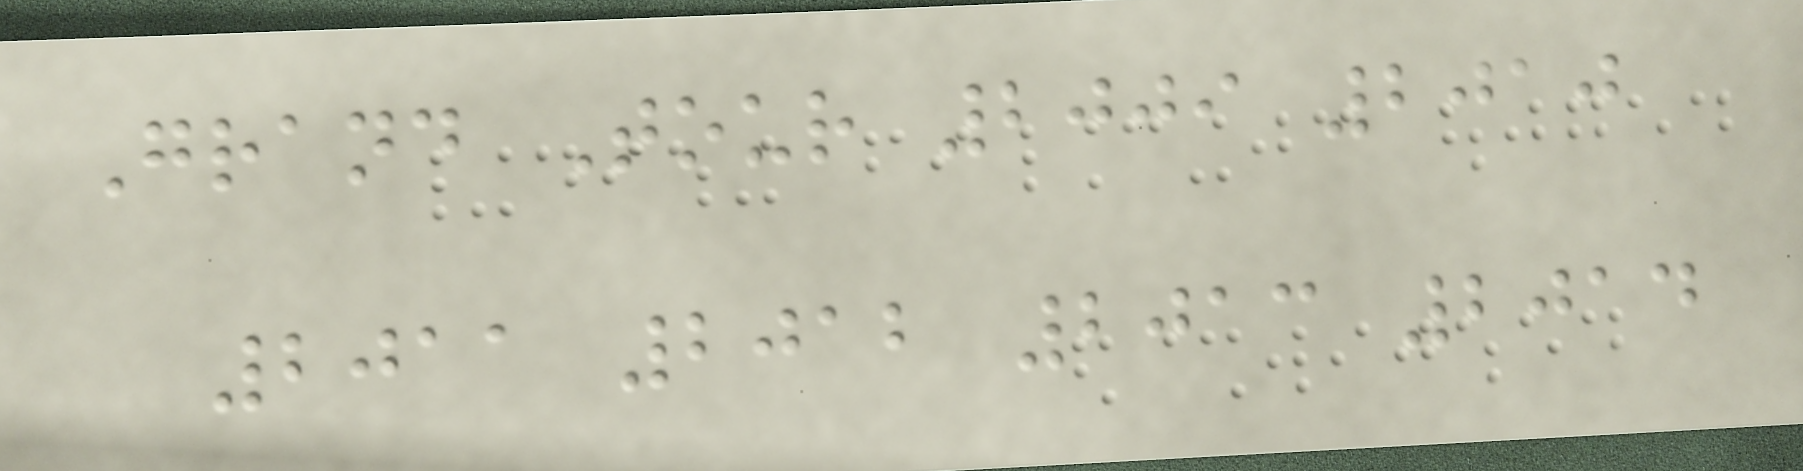Grand Tour 2009 2010
2011 2012 2013 2014
